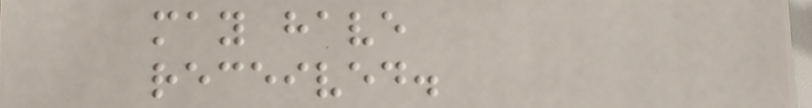may have
received.
